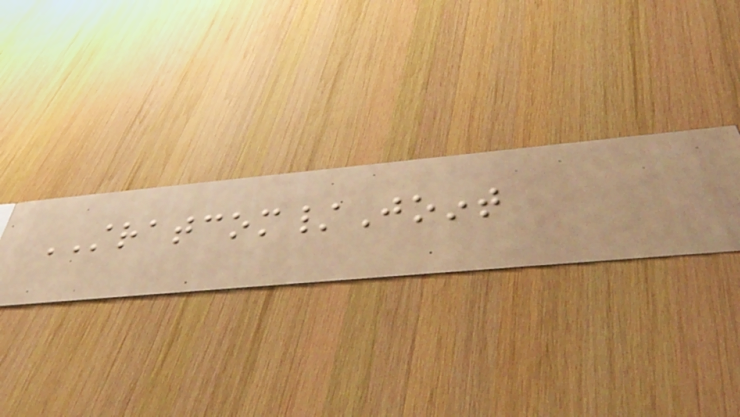STRATCOM/Joint
